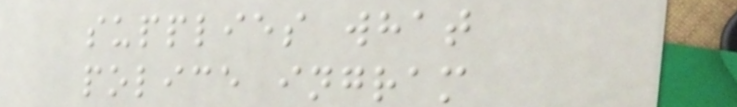supplies what
police ingram
